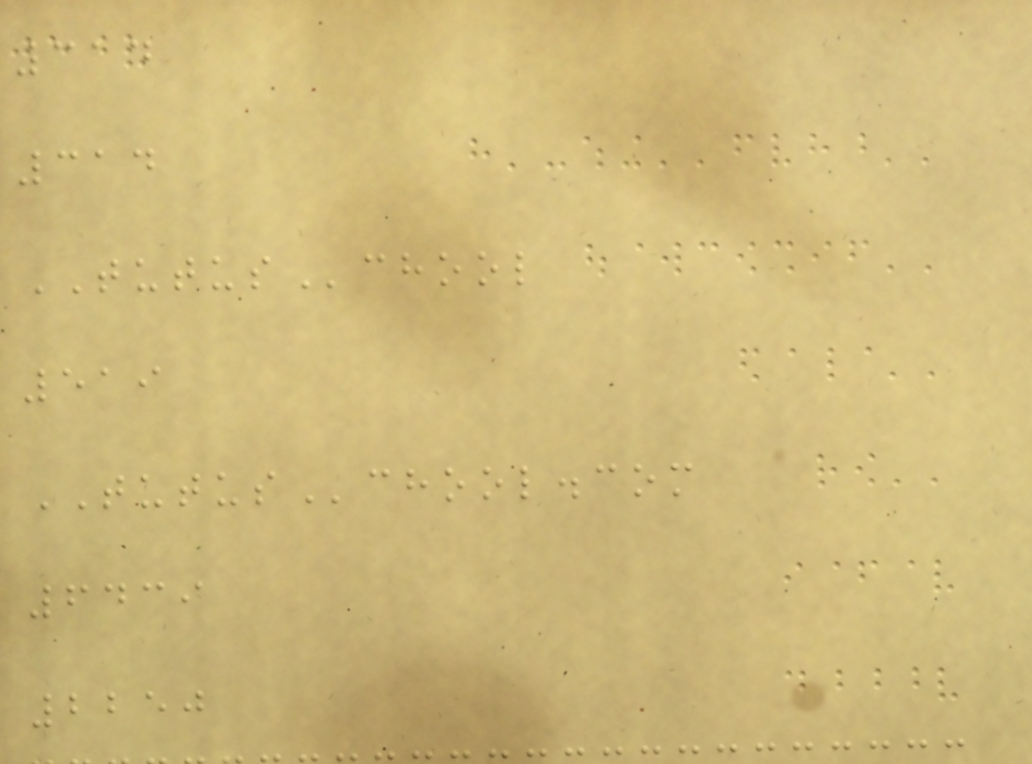314
314
TUTUSchool
519
TUTUSchool.com
6439
2250
